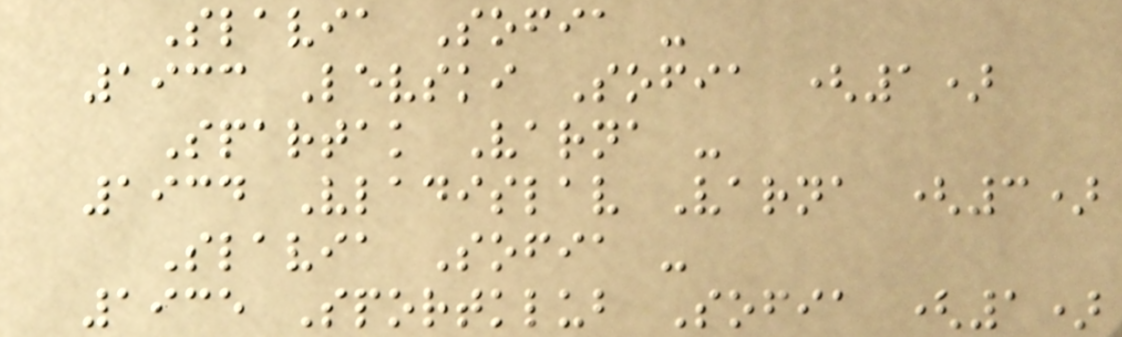Slavia Sofia -
1933 Levski Sofia (1)
Spartak Varna -
1934 Vladislav Varna (3)
Slavia Sofia -
1935 Sportklub Sofia (1)
